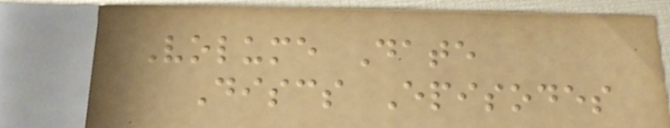Volume Date
Discs Episodes
